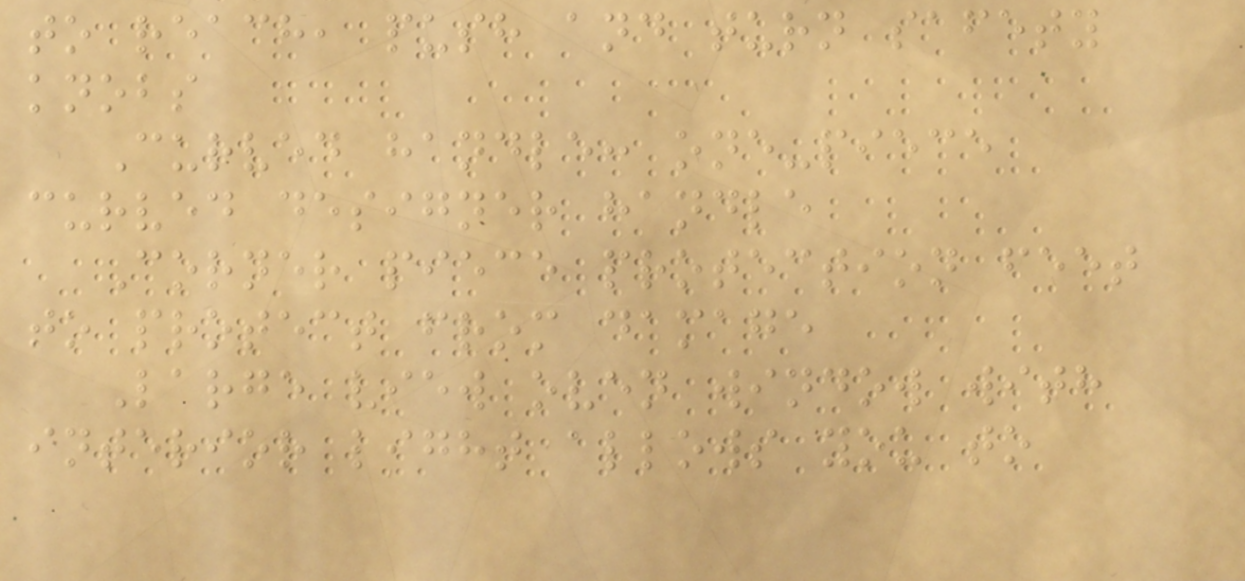to reach, push and turn safety
knobs
Curved handle: one-piece
curved designer handle
Corner piece protection feet
to protect from damage
Large view oven window with
interior light allows you to
